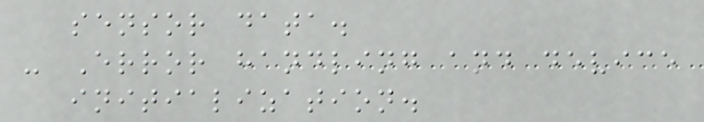sensor data.
- Error handling and device
initialization.
